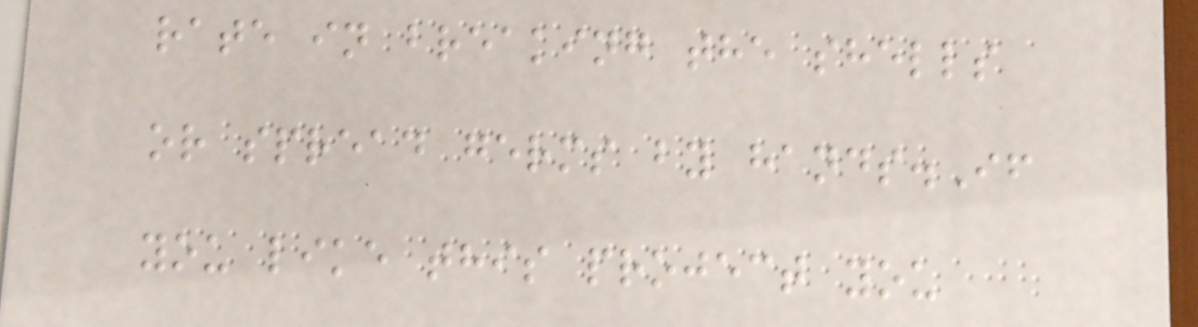rate in breaking the shells
or spread germs by hands.If
you like this project you
